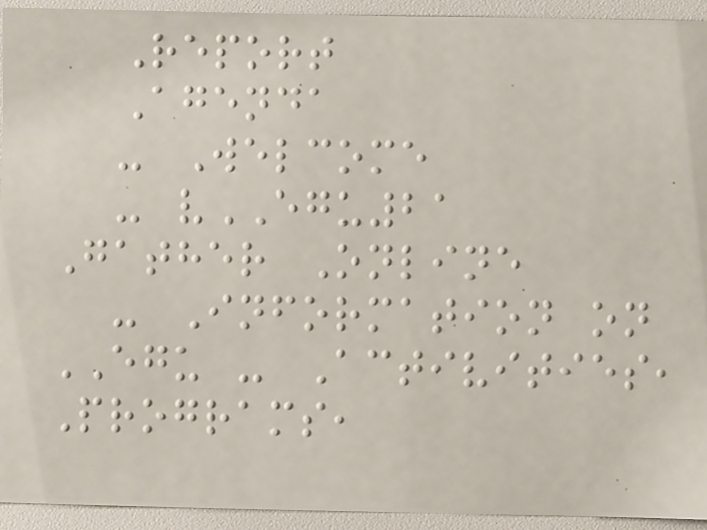Report
Agenda
- Welcome
- vEGU21
Gather Online
- Information on
EGU - Activities,
Programs,
